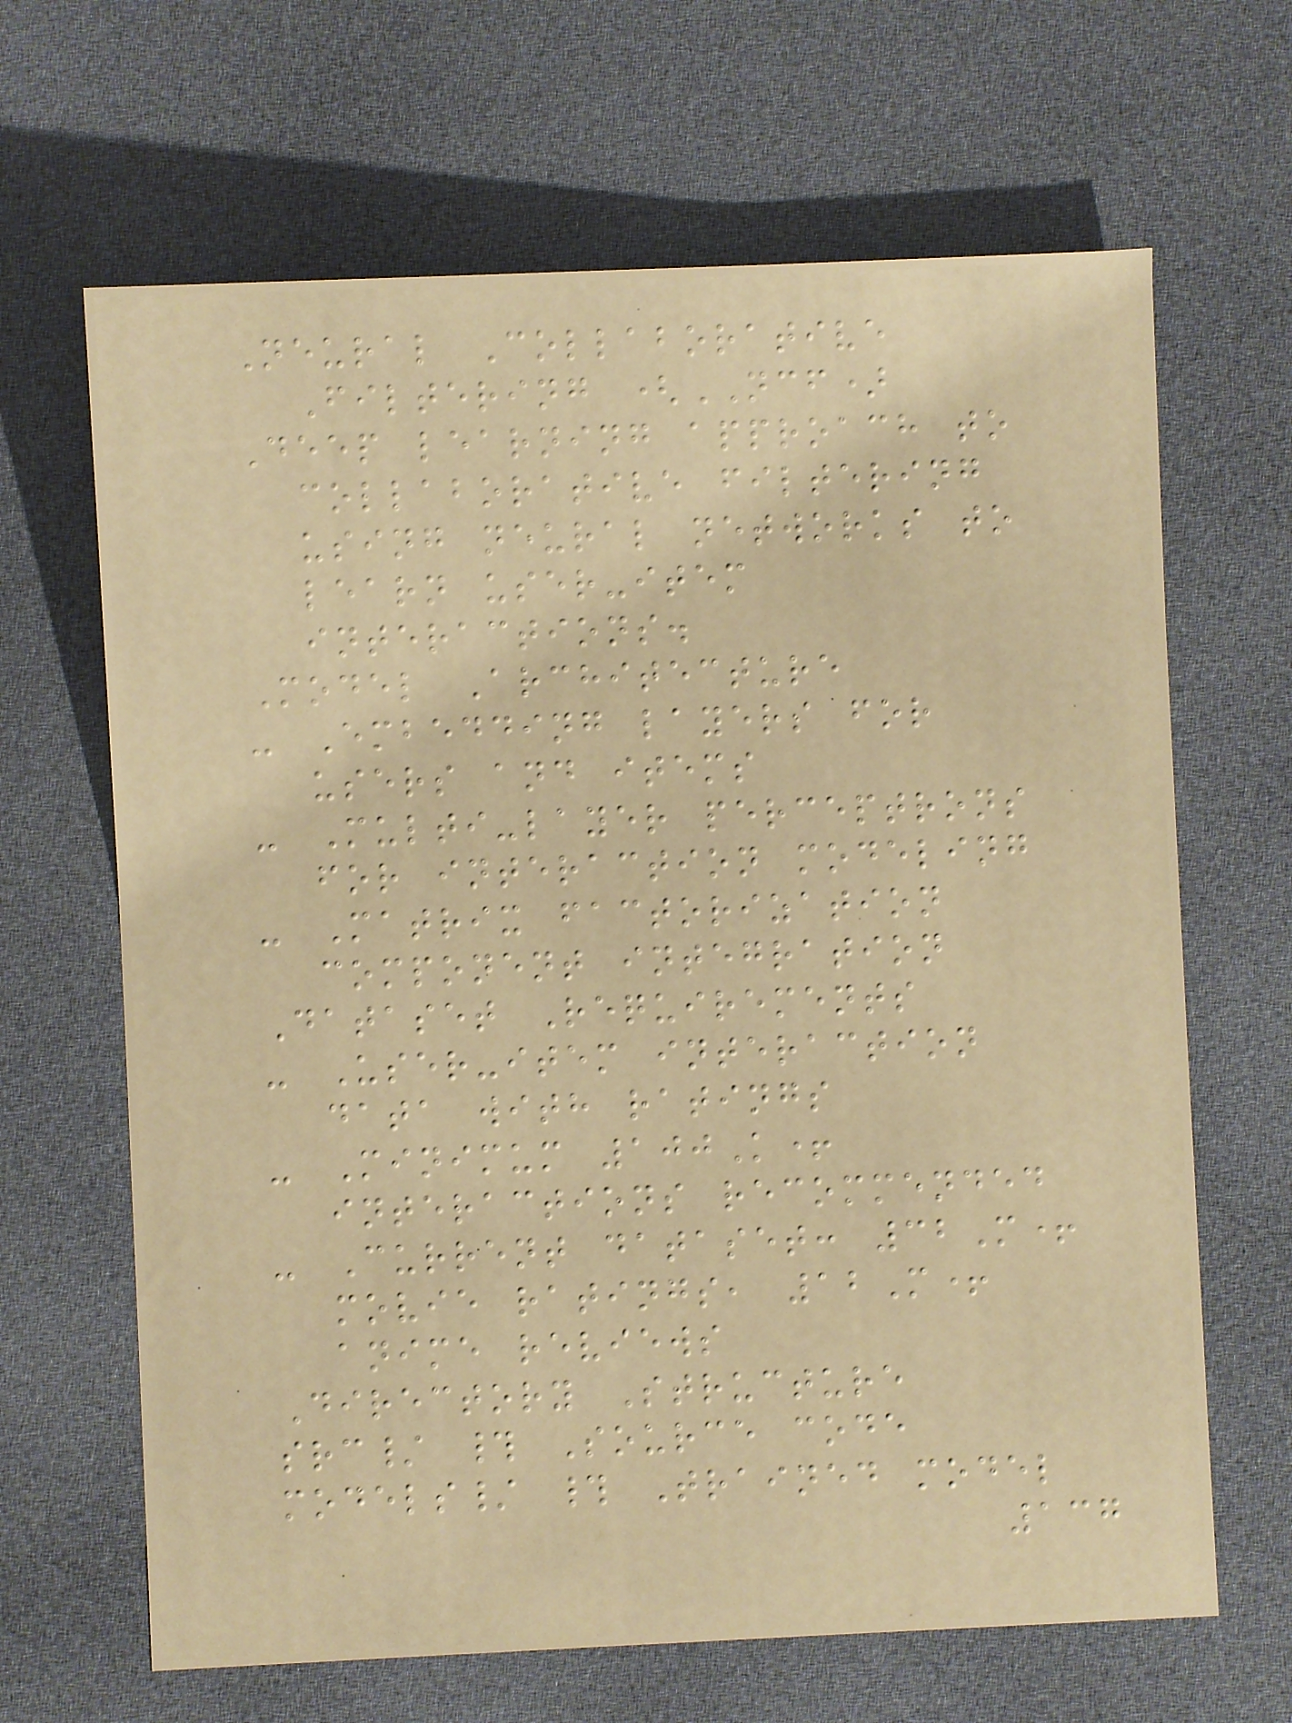Neural Collaborative
Filtering (NCF)
Deep learning approach to
collaborative filtering
using neural networks to
learn user-item
interactions.
Model Architecture
- Embedding layers for
users and items
- Multi-layer perceptrons
for interaction modeling
- Matrix factorization
component integration
Dataset Requirements
- User-item interaction
data with ratings
- Minimum 100K+
interactions recommended
- Current dataset: 32M+
movie ratings, 12M+
anime reviews
Directory Structure
src/ # Source code
models/ # Trained model
137
